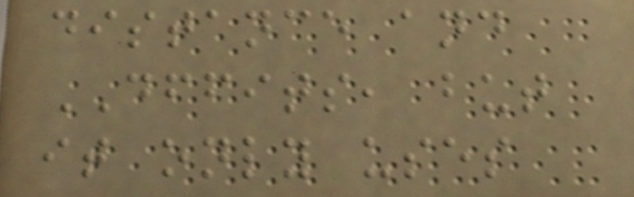distance and
DFFITS, but
it only uses
